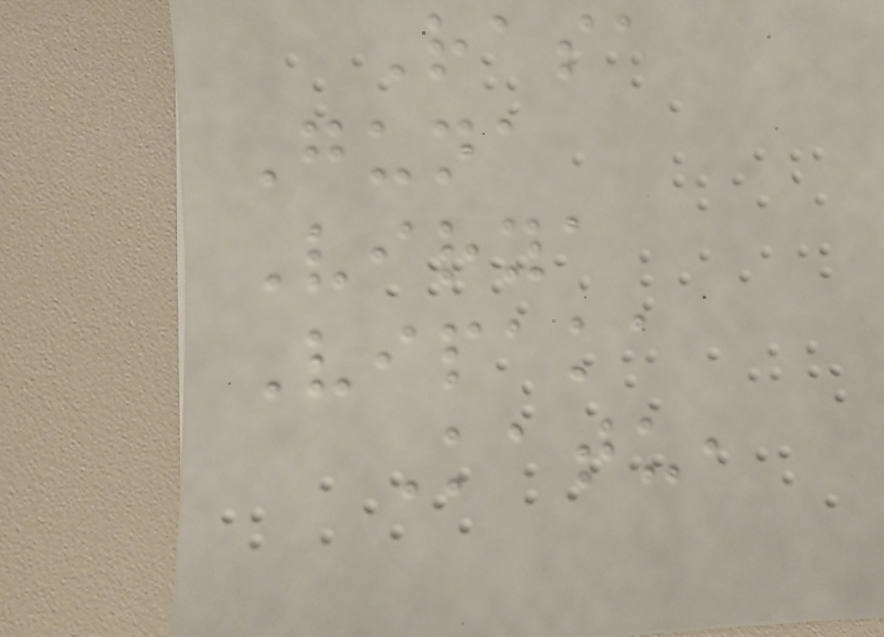Rasa
Guna
Virya
Vipaka
Katu,
